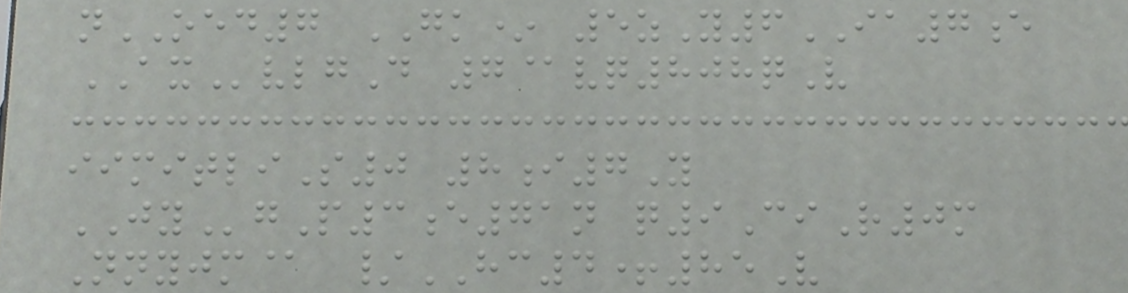nOED7 GK* 5zY6IA7e
AXvlgD 7@vq808qV
iimitliS0 8i7Y
JYgP3e71n q9CiR0m
Nnyjm@ /HC4+85V
